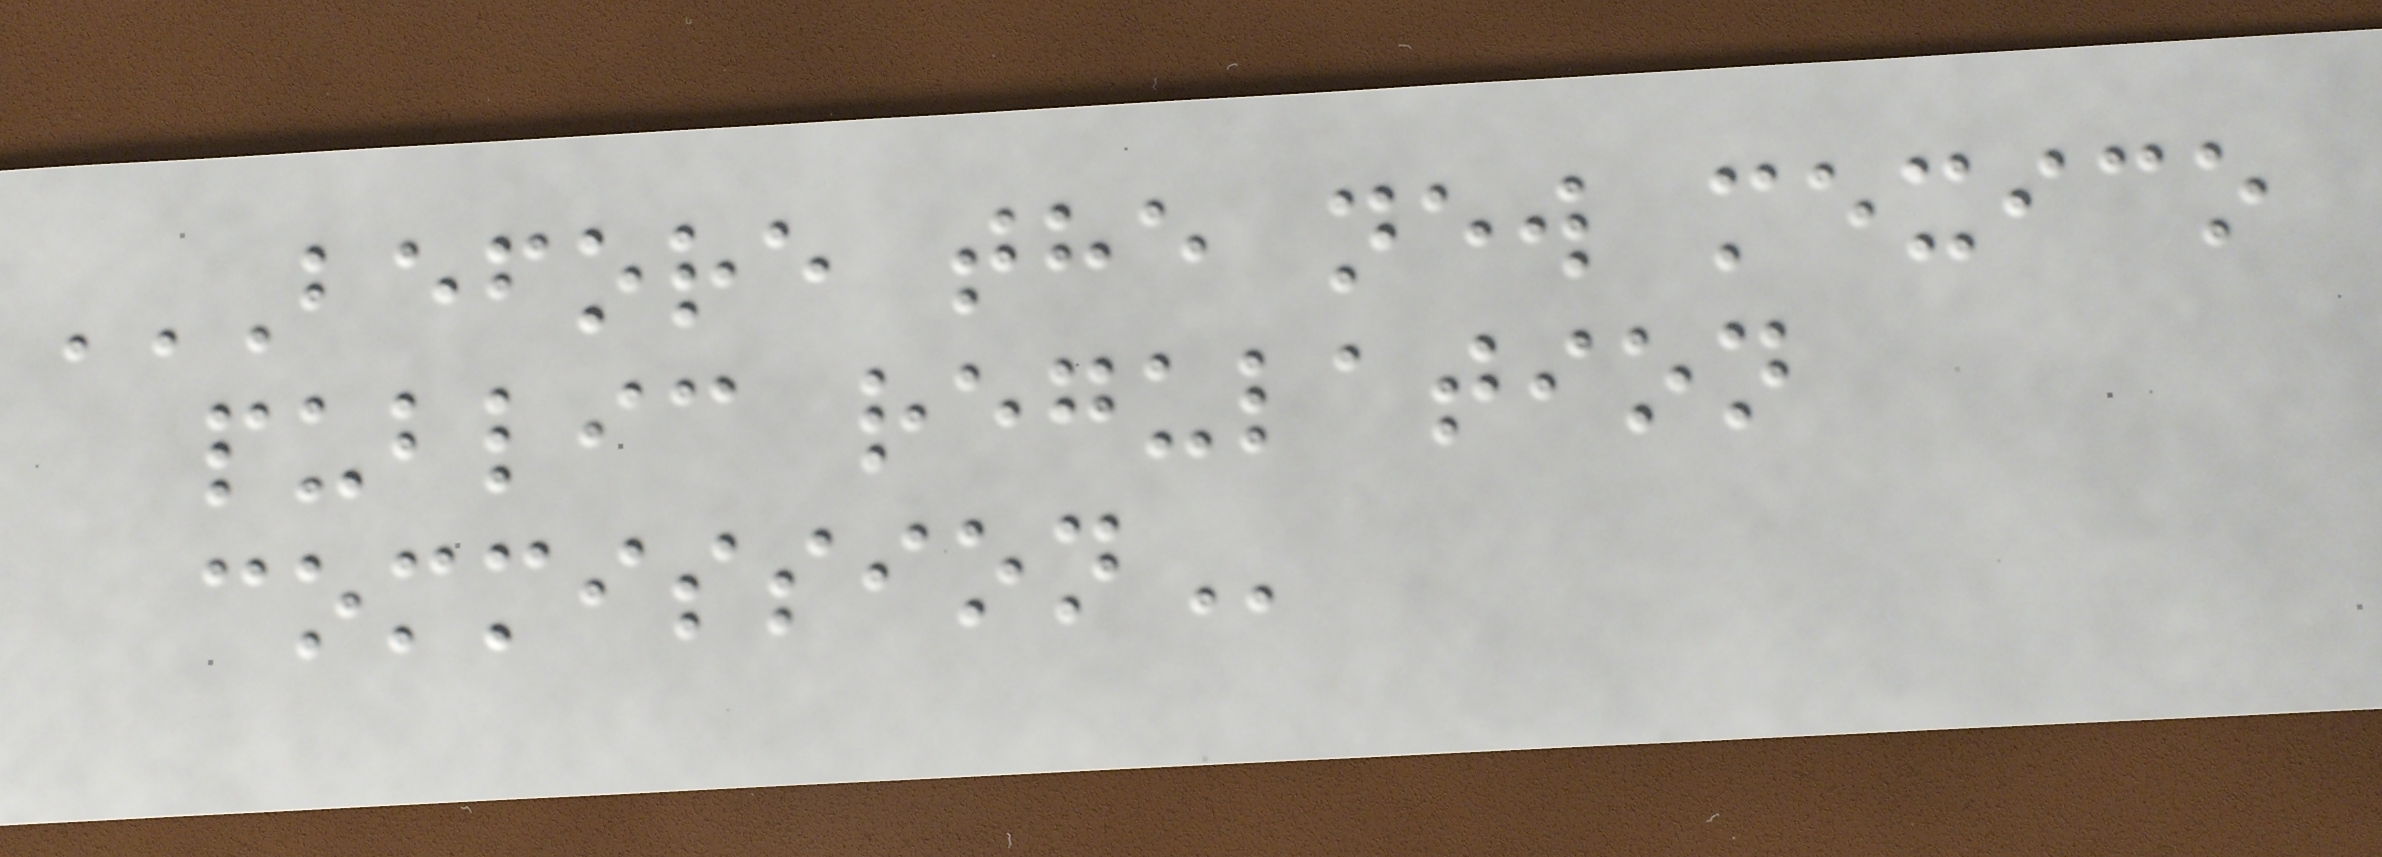BEFORE THE NEW MEXICO
PUBLIC REGULATION
COMMISSION
